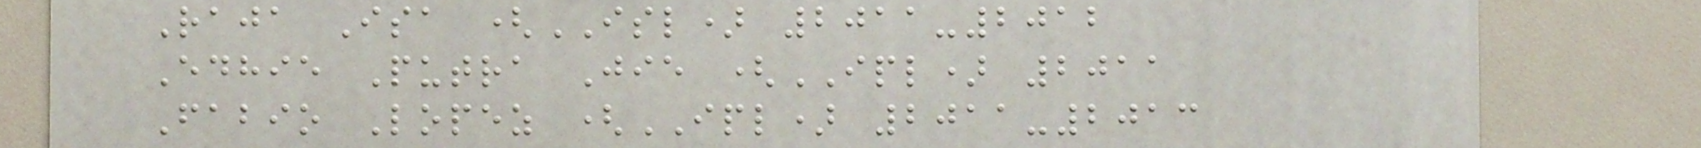Raja Isa (ISL) 2011-2012
Edhie Putra Jie (IPL) 2011
Fabio Lopez (IPL) 2011-2013
